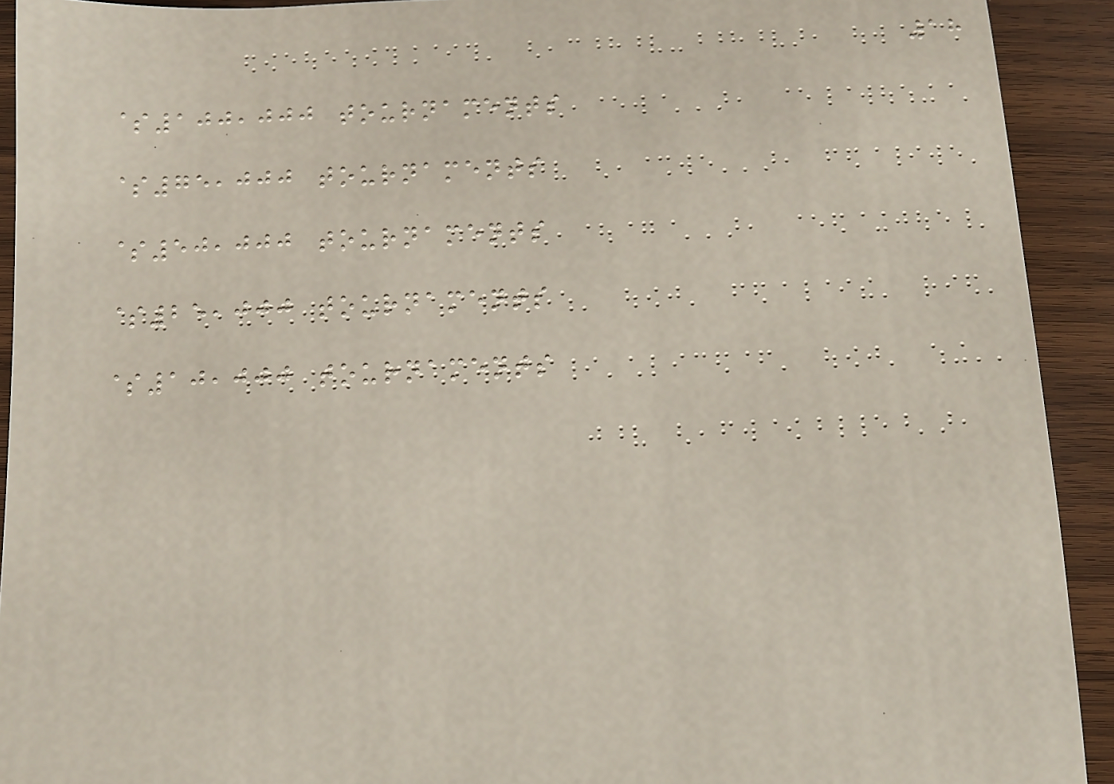18
$100,000 tournaments
$75,000 tournaments
$50,000 tournaments
$25,000 tournaments
$10,000 tournaments
